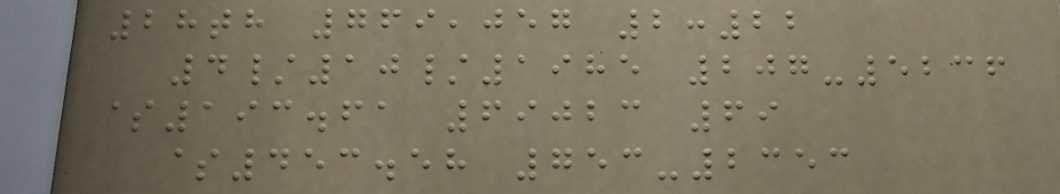28th 769,057 2:22
4/10/1985 207-5236
$193.61 69023 69
$453.58 753-2353
